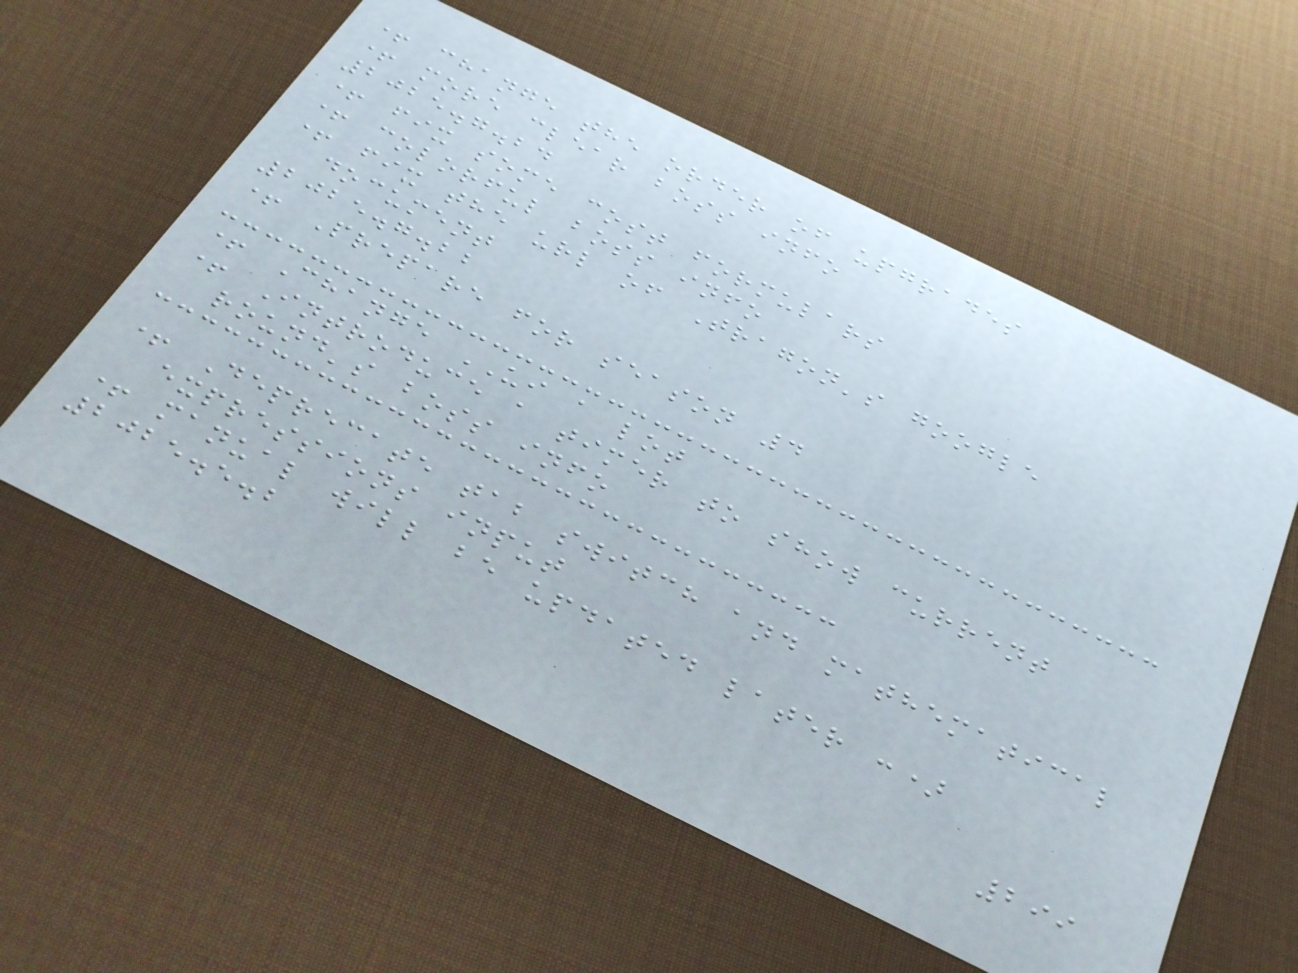+ change the order of upgrades
+ more clear boss info
2025.7.24
+ fix some cost formulars
+ colorful boss info
+ fix the url of Tragon's google
document
2025.7.22
+ Prepare for season 4
+ Change UI a lot
+ Introduce a timer to show current
round's boss info
+ Deprecate tab switch and mathematical
expressions input
+ manual will be updated later :)
2025.5.2
299
